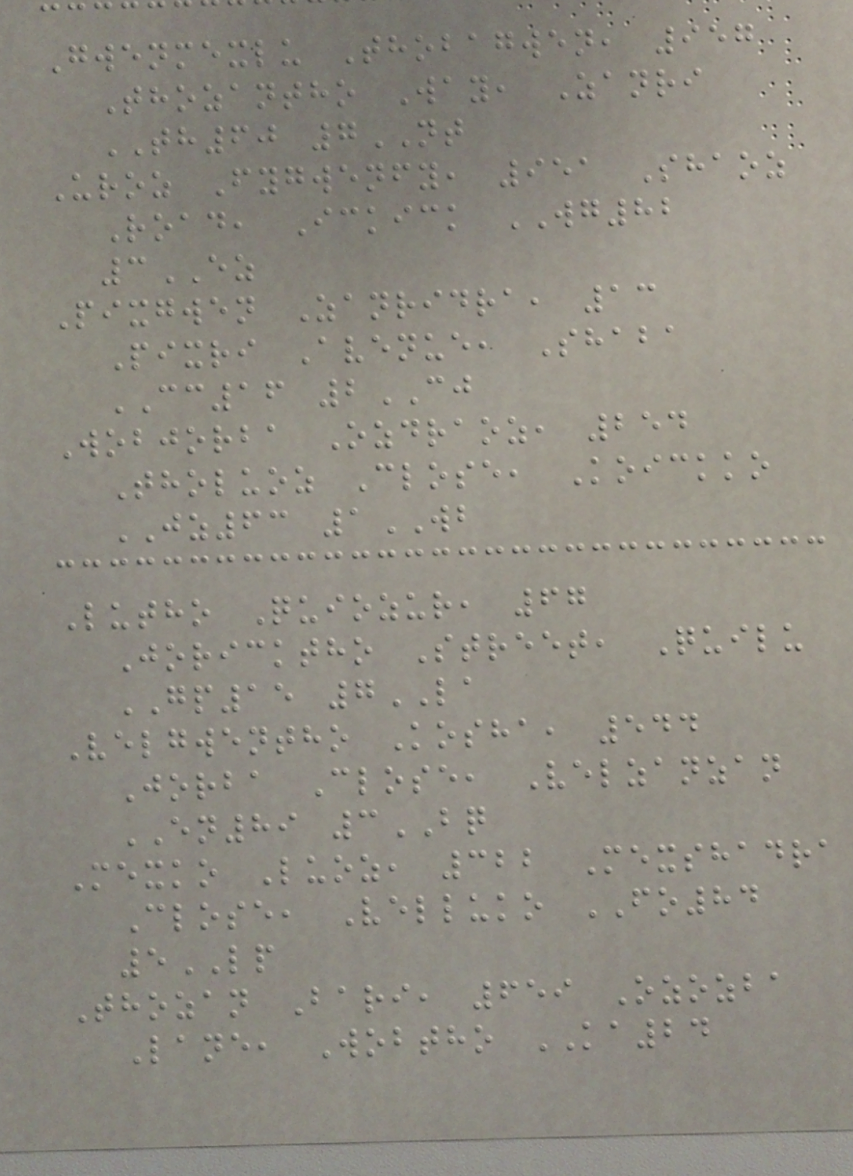Gwenmexlu Thobagwen, 957
Thozantho Way, Zanri
TH60 7NT
Uroz Fygwenfy, 951 Shaoz
Road, Ickick WG82
3EZ
Pixgwen Zanridra, 13
Pixri Avenue, Shaba
CC16 2CJ
Wobjorba Ozdraoz, 254
Tholuoz Close, Koickko
JZ63 1WB
Lutho Quiozur, 67
Joricktho Street, Quilu
GP15 7LA
Velgwentho Kosha, 544
Jorba Close, Velzanzan
EN89 3BQ
Mexko Luoz, 322 Mexshadra
Close, Velluko FO84
5LP
Thozan Bari, 659 Ozozba
Lane, Wobtho KA24
